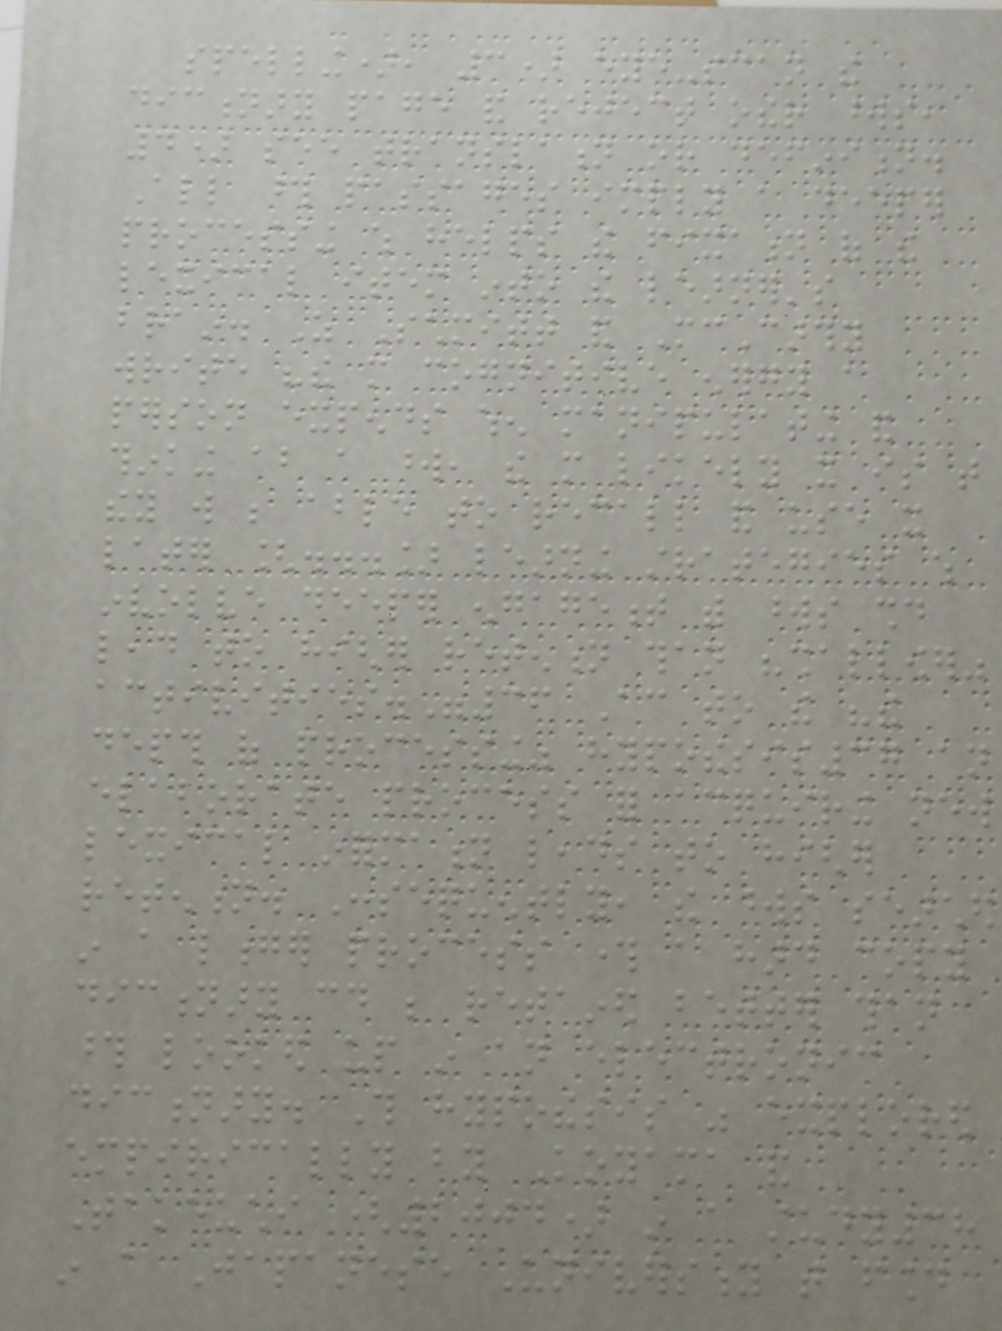spelling), 3) eye-scan the
dictionary page and reject other words,
4) see translation or definition.
All those passages imply a deeper
processing which helps the fixation of the
lexical item into the learner's
brain. As Schmitt and McCarthy
write "the more cognitive energy a
person expends when manipulating and
thinking about a word, the more likely it is that
they will be able to recall and use it
later [...] learning strategies which
involve deeper engagement with words should
lead to higher retention than "shallower"
activities."36 According to the "the
depth of processing" hypothesis37 an
elaborate process for acquiring new
lexical information leads to higher
retention. Consequently, the words searched
in a longer process through a hard copy
dictionary could be retained better than
those looked up in an electronic
dictionary. This hypothesis was explored
empirically by Koyama and
Takeuchi (2004) in a study38
in a Japanese University that found
